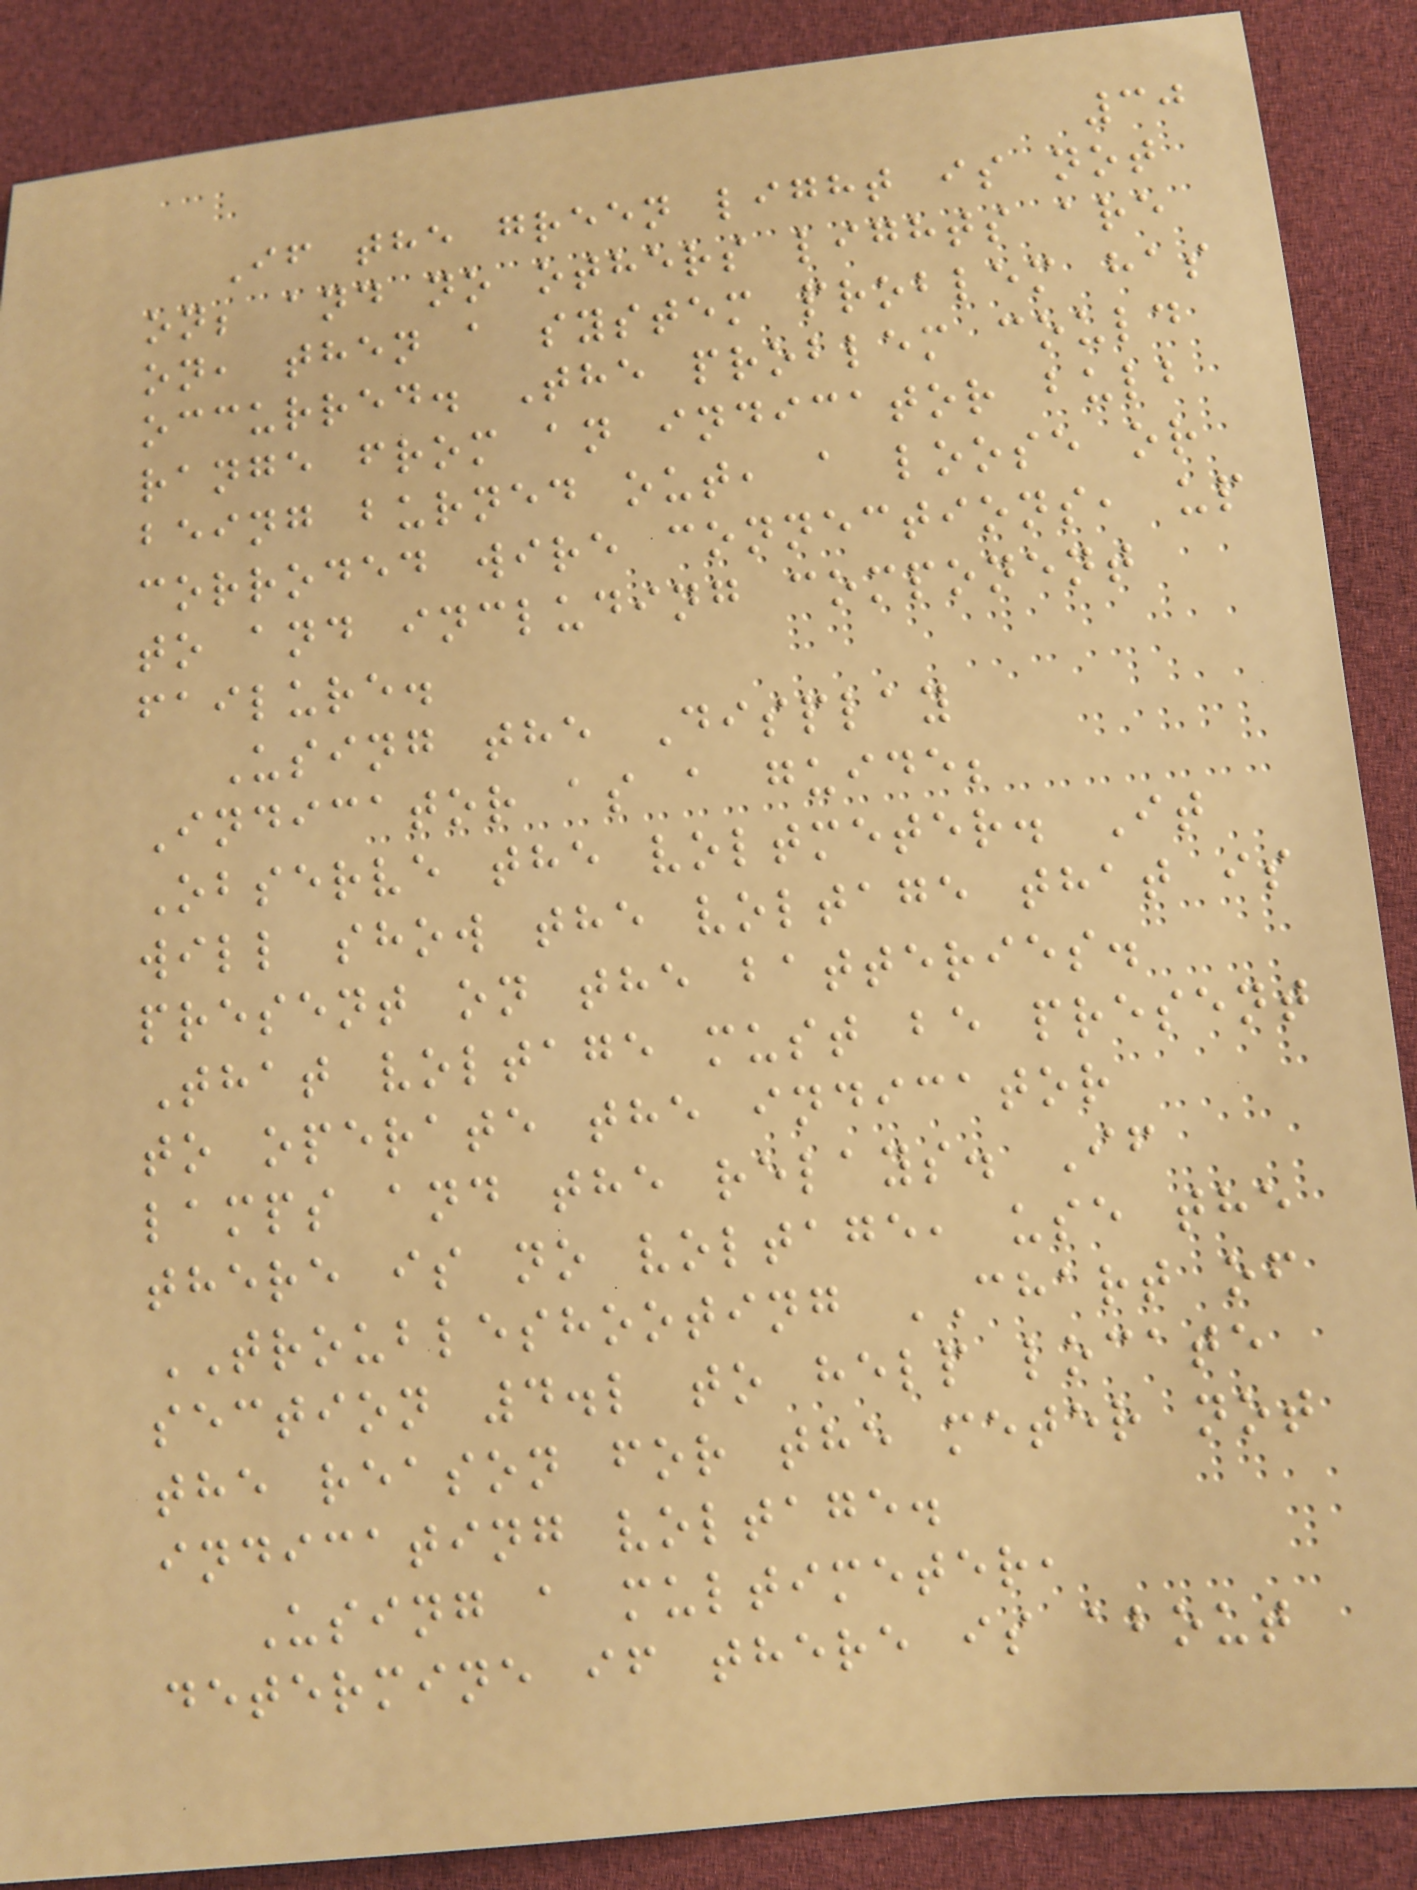30
If the green light is not
on; and no others lights are
on, then a system problem has
occurred. The problem could
range from an indicator bulb
being burned out, a loose or
corroded wire connections, up
to and including component
failure.
Using the Display
Indicator as a guide;
Observe the voltmeter. It
will show the voltage that is
present on the batteries.
That voltage must be present
to operate the indicator
lamps and the relays. If
there is no voltage, use the
TROUBLESHOOTING CHART of
section 4.l to help locate
the reason for the meter not
indicating voltage.
Using a multimeter,
determine if there is about
